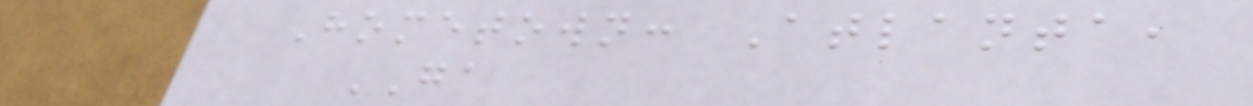Hometown: Atlanta,
GA
